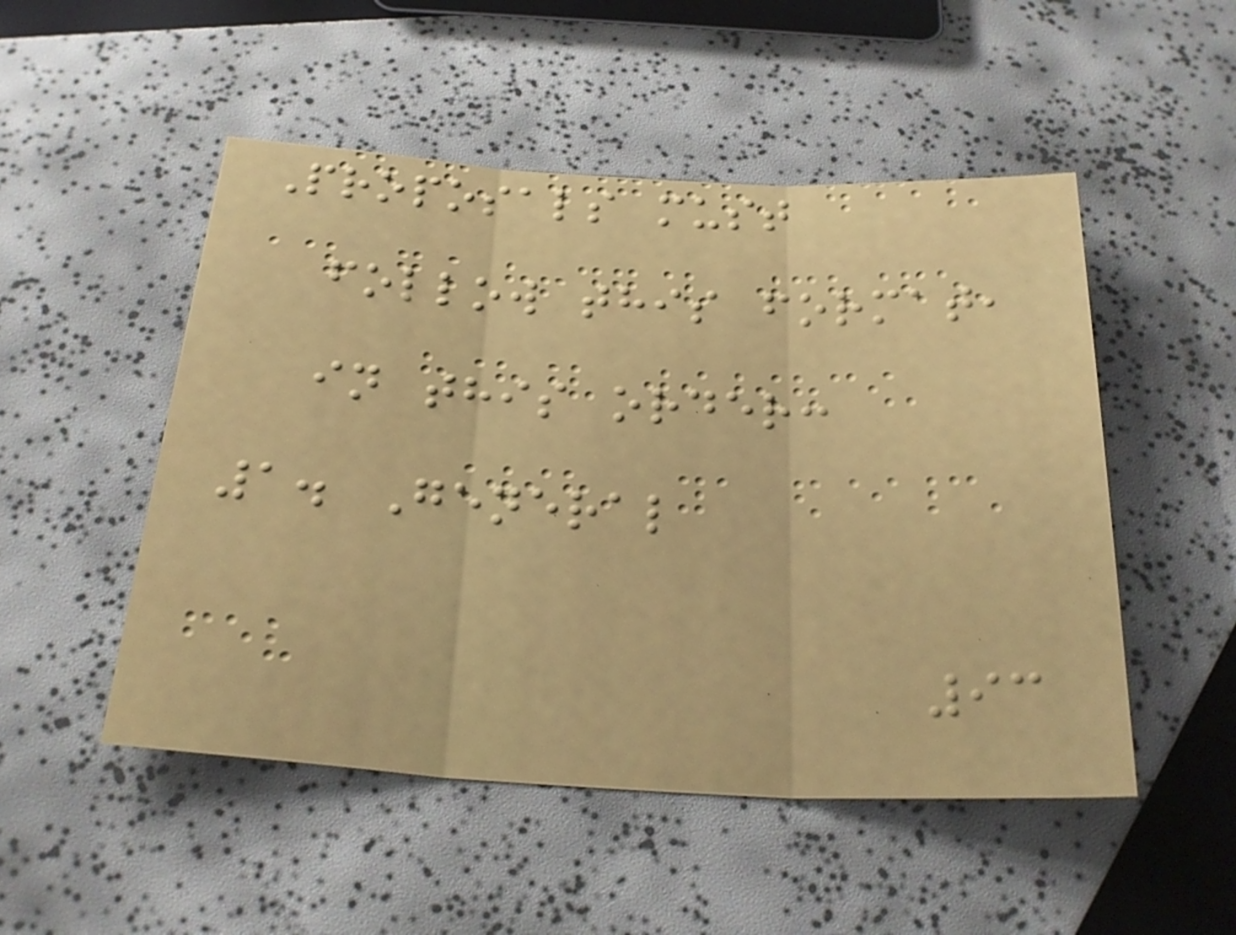Proposals must
follow this format,
in this order:
1. General
93
